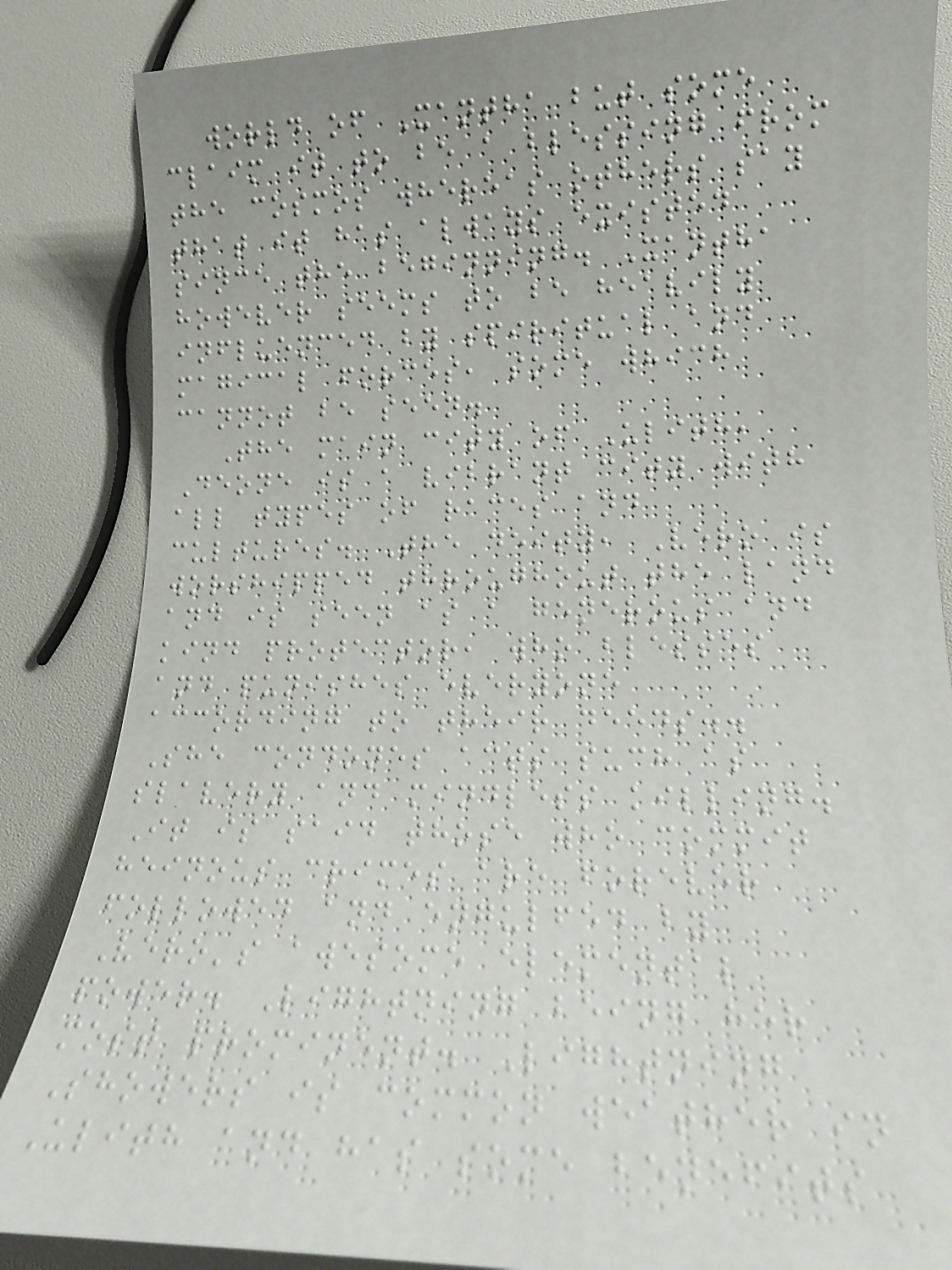world of Xantha but some
claim it to be a blessing from
the cosmos whereas others say
that it has always existed
since the beginning. Xantha
however seems to be heavily
influenced by spiritual and
magical forces, some which
cannot be seen.
The main city of Ulith,
Deone is a vibrant city with
all types of races and
cultures. The deity, Vero is
worshipped throughout the land
and is seen as a generous and
kind protector, who blesses
and punishes everyone
according to their deeds..
She condones acts such as
slavery and mindless killing.
It is said those who commit
heinous crimes are forever
followed and engulfed by
Vero's awesome elemental
power. Lightning being her
most prominent. Lightning
Showers is common weather in
Ulith and has some benefits
